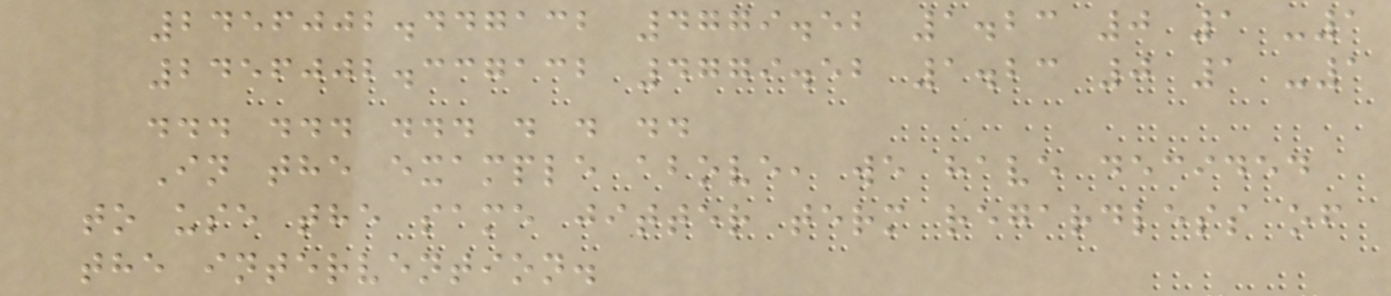2456002.447132 4779.52 1.23 0 1 -1
2456002.337132 4779.52 1.23 0 1 -1
... ... ... . . ..
In the example above, we have decided
to use the same jitter term regardless of
the intervention.
